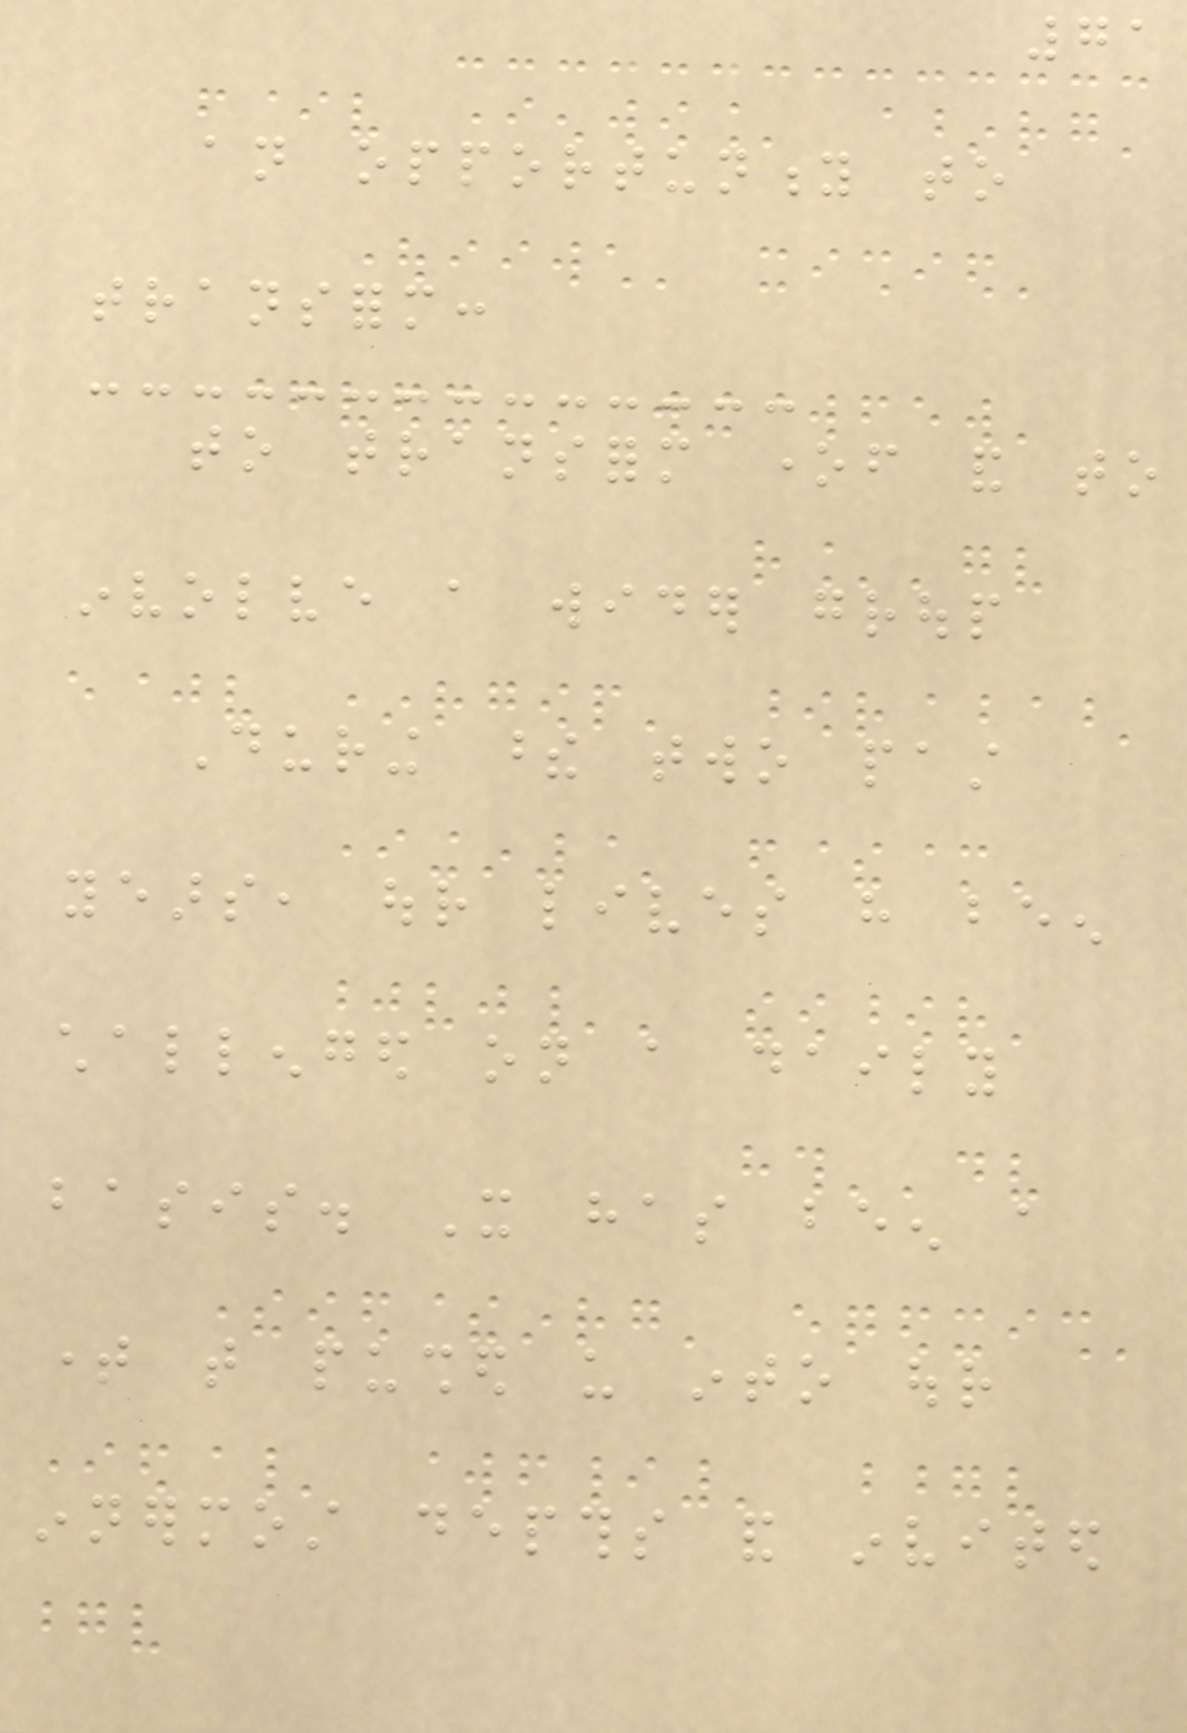71
an opportunity to
transform:
to transform oneself and to
involve a wider group
During these two past
years, our lives have been
challenged on a daily
basis. It has been a
time that pushed us into our
innermost depths and invited
